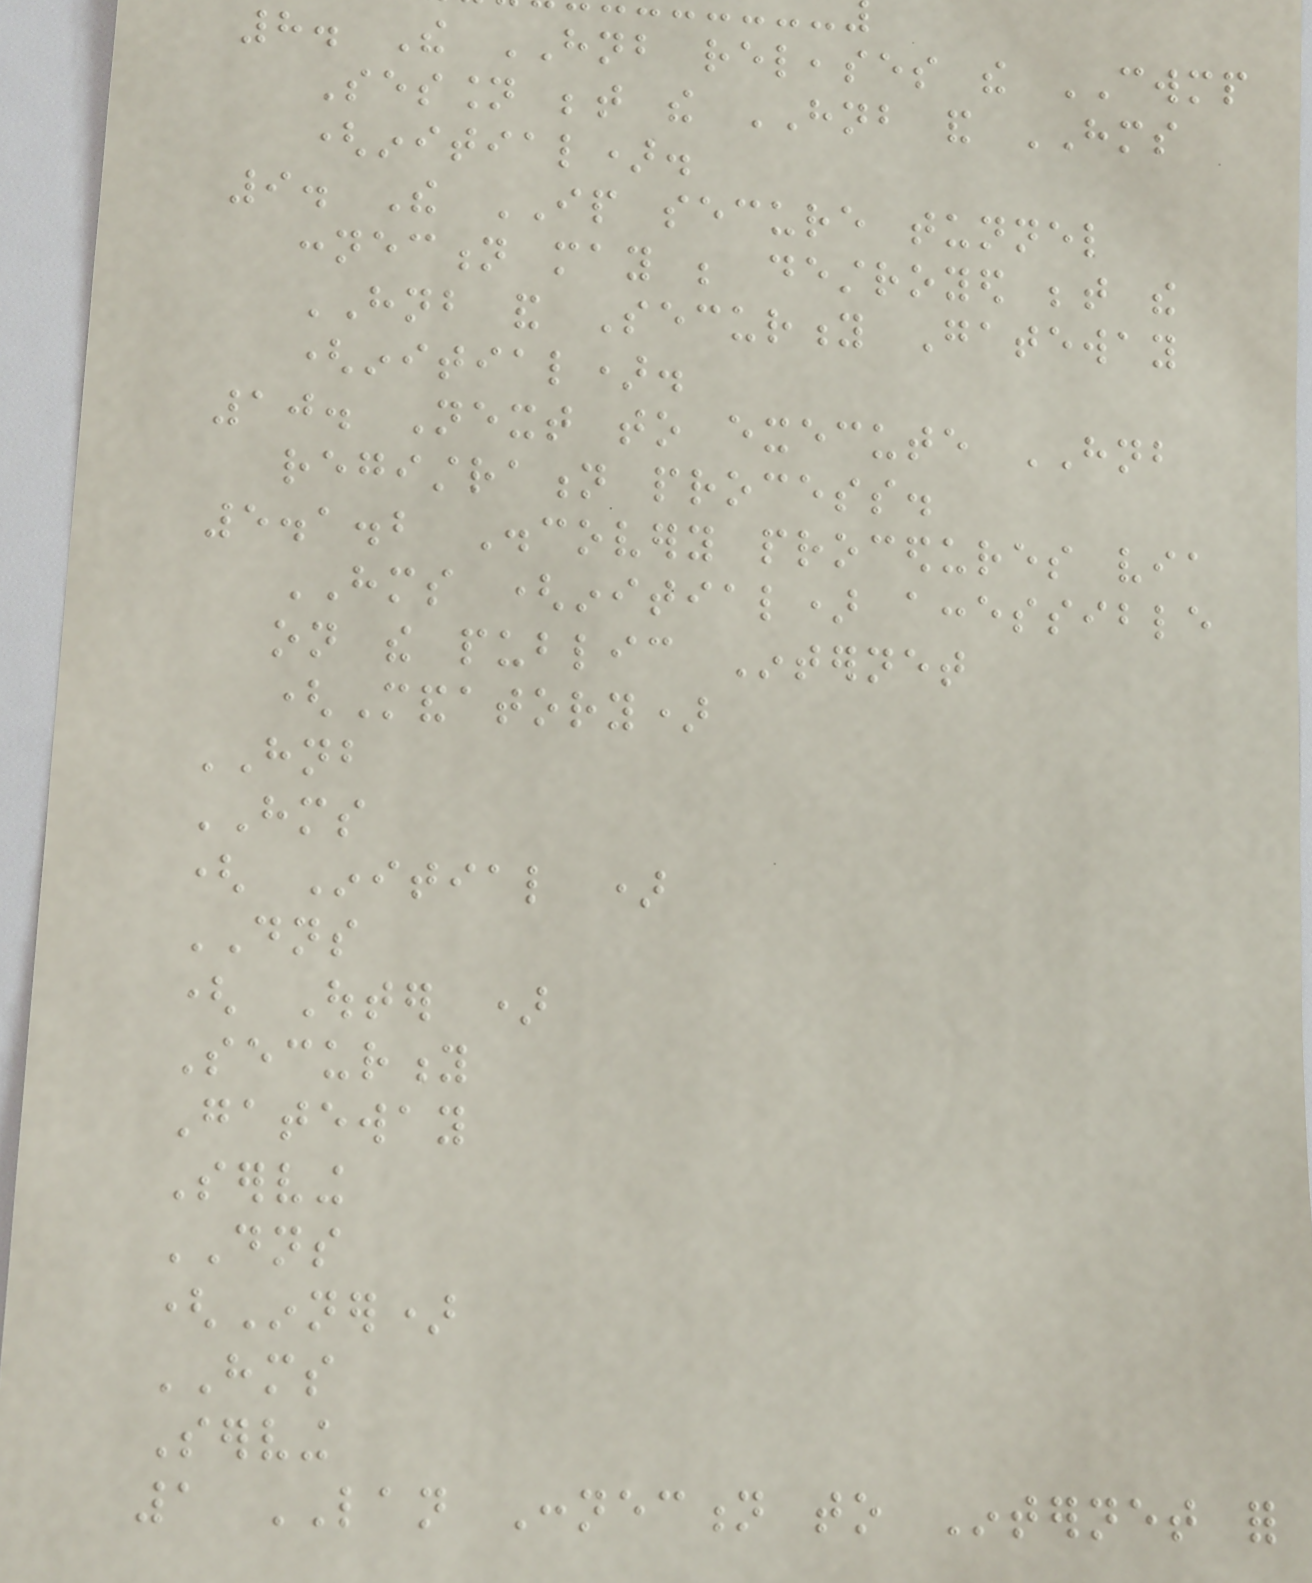8. The HNB releases the CWMP
Session between the HNB and HMS
(initial).
9. The IP secure tunnel
connection may be destroyed between the
HNB and Security Gateway
(initial).
10. Next to execute HNB
registration process.
5.1.2 Discovery procedures via
HMS (initial) accessible
on the public Internet
(Mandatory)
HNB
HMS
( Initial )
DNS
( Outer )
Security
Gateway
Serving
DNS
(Inner)
HMS
Serving
1 LAN Connection to Internet for
